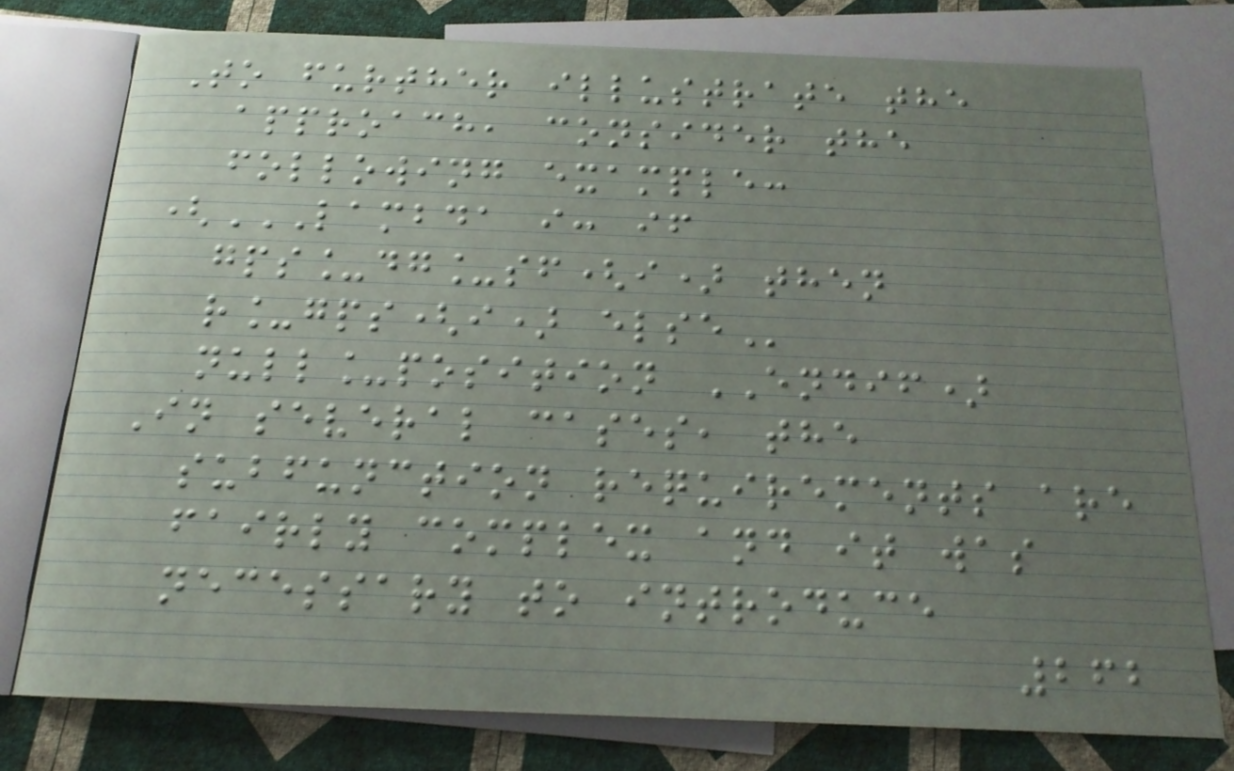To further illustrate the
approach, consider the
following example:
(LAMBDA I: IF
GPS_DG_SF(I) THEN
R_GPS(I) ELSE
null_position ENDIF)
In several cases, the
subfunction requirements are
fairly complex and it was
necessary to introduce
262
